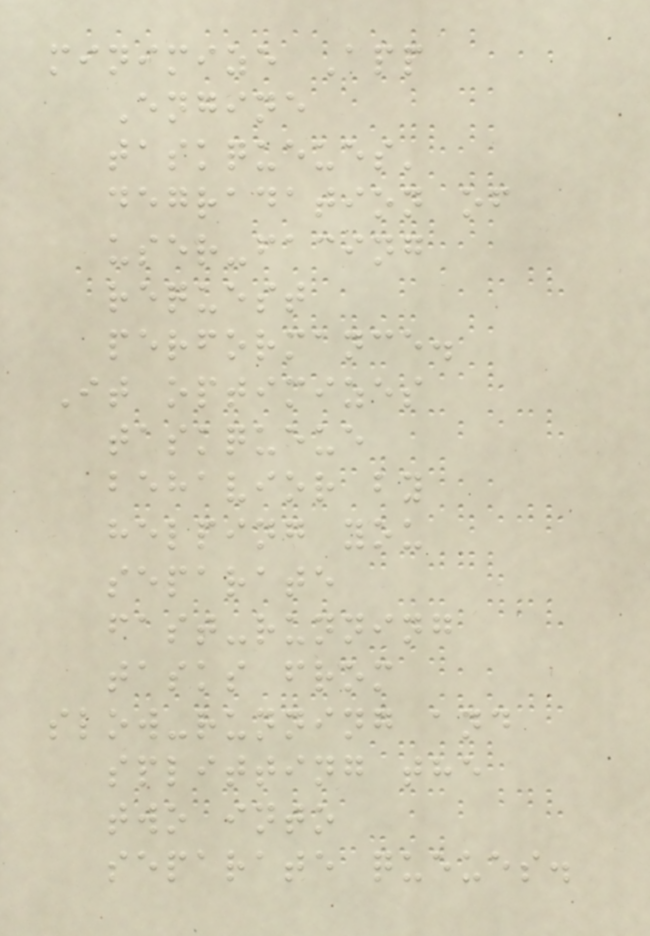minimize App
Engine
taskqueues'
degradation of
user-facing
request
performance.
It optimizes
taskqueue
behavior by
helping you
separate
fast-running
tasks from
slow-running and
splitting the
two into
separate queues.
